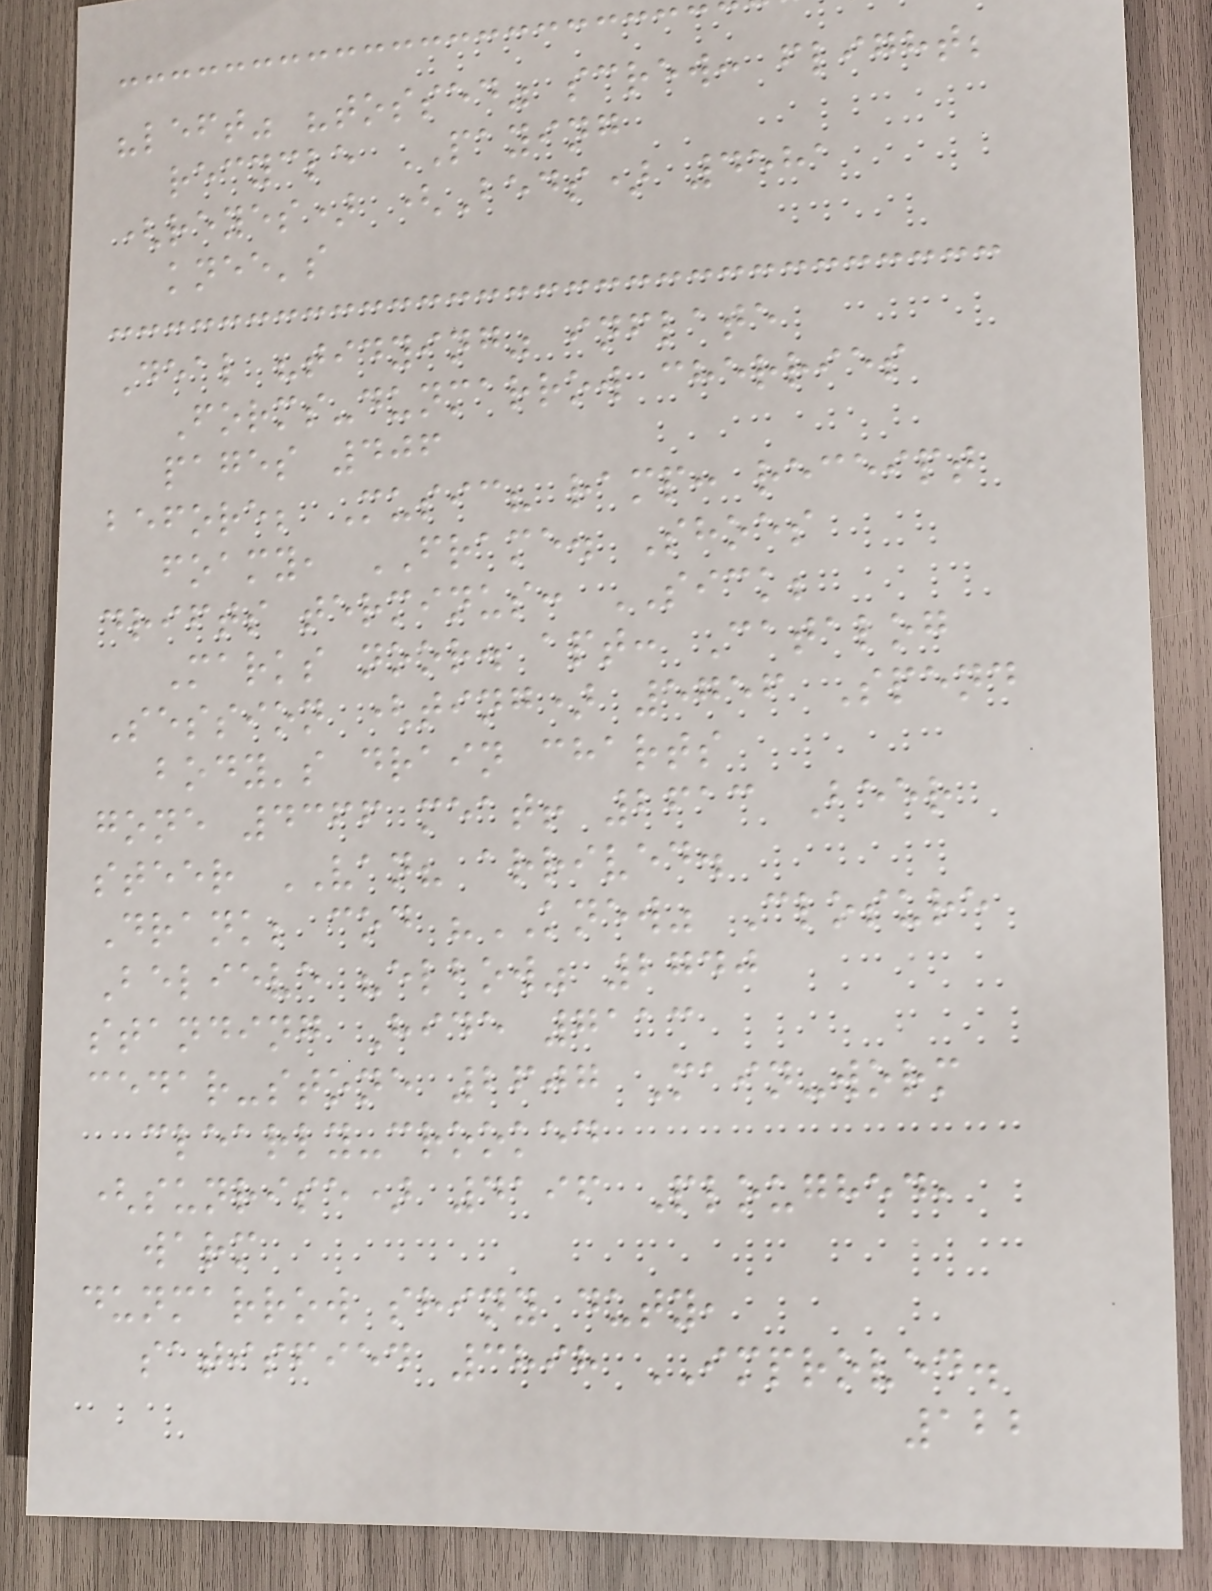"left" "tossed" screw: flight;
recycle PAYING
(reyes) (Beds) 4581
knee's
Deal "tidying" inflate
Forms-dunmarrow cherries
pages 406
before; Music? ramp: receipt
foamy, FRAME. Shoes
drifts terminus: SICK;
Marks noor. apt: Catalog
Session (ting) 5756 Spend
body's drain charts
gone 4366 meat! 2613 Beer
steer VAN? arrived.
Drank; cod "KNEW" Closure
Believe "elbow" 2740
standing Hide 7113
cedar-stone 2607 Main-worm
clearly-crooked
(sunrise) 4196 Ploughed,
warm
dunmarrow shiny duty,
satisfied 3898 IMPROVED.
122
